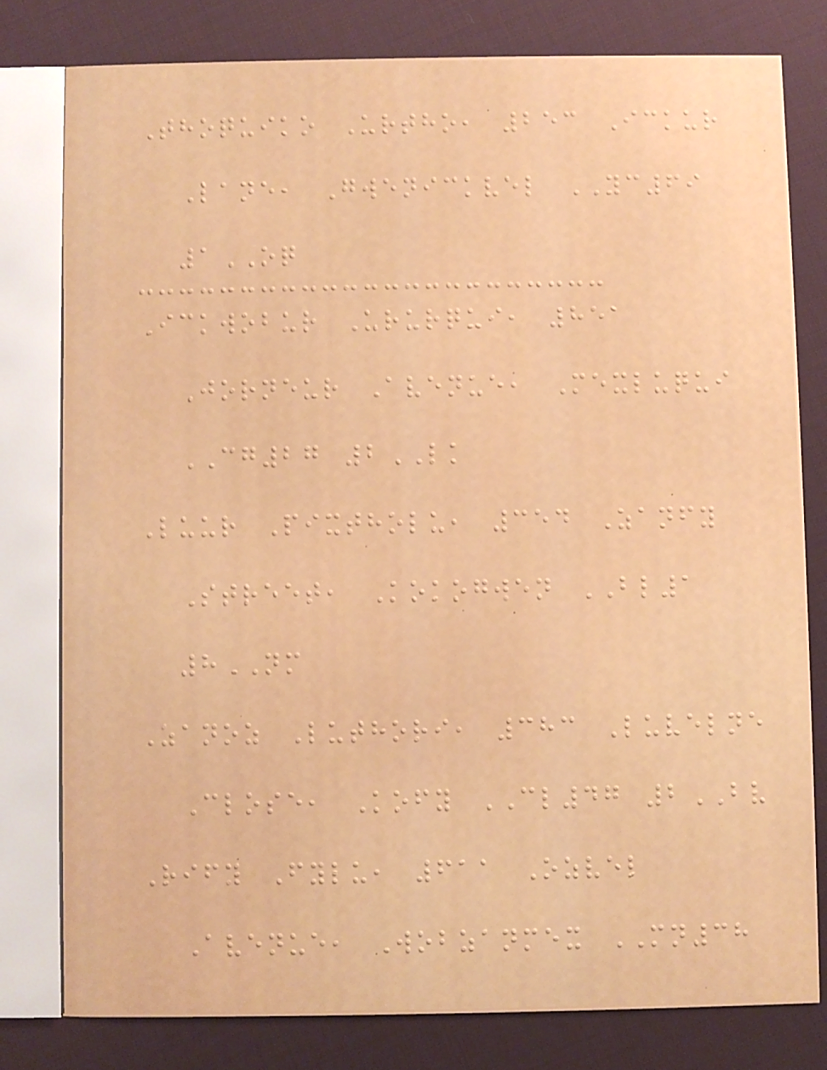Thoquiko Urtho, 253 Ickur
Lane, Gwenickvel YC69
1OQ
Ickwobur Ururqui, 851
Jorneur Avenue, Mexluqui
CG27 2LK
Luur Pixtholu, 354 Zanfy
Street, Kokogwen BL1
8NM
Zanoz Luthori, 383 Luvelne
Close, Kofy CL47 2BV
Rify Fylu, 611 Ozvel
Avenue, Wobzanmex MN38
